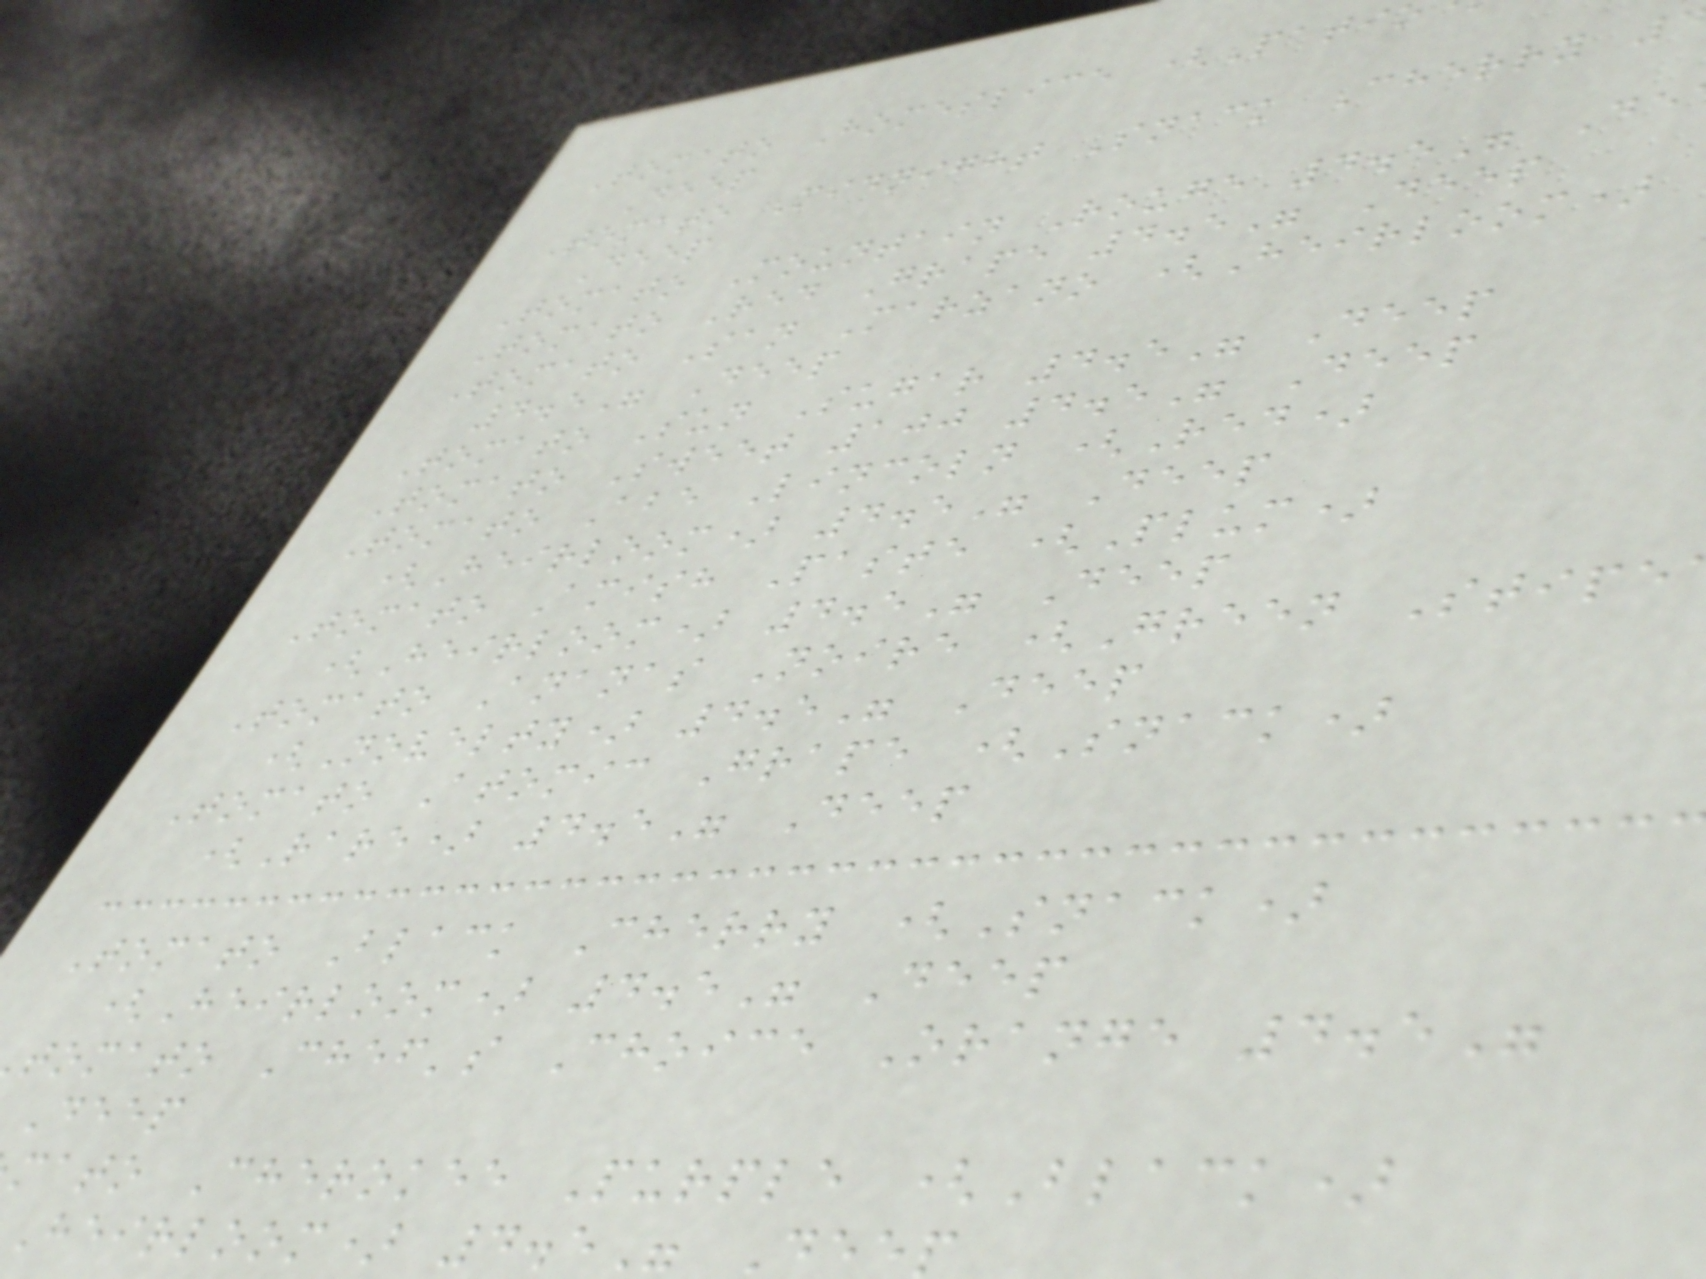Tomato Homeslice (Pati
Deep
Tomato Midnight Snack Cherry
Deep
Tomato Mountain Rouge 4.5" De
Tomato Red Grape 4.5" Deep
Tomato San Marzano (Heirloom)
4.5" Deep
Tomato Sun Sugar 4.5" Deep
Tomato Sweet 100 4.5" Deep
Tomato Abe Lincoln (Red)
(Heirloom) 4.5" Deep
Tomato Amish Paste (Plum)
(Heirloom) 4.5" Deep
Tomato Ananas Noire (Green Stipe
(Novelty) 4.5" Deep
Tomato Atomic Grape (Snack)
(Rare) 4.5" Deep
Tomato Black Cherry (Snack)
(Heirloom) 4.5" Deep
tomato Chef's Choice Orange 4.5"
Deep
mato Cherokee Purple (Black)
Heirloom) 4.5" Deep
